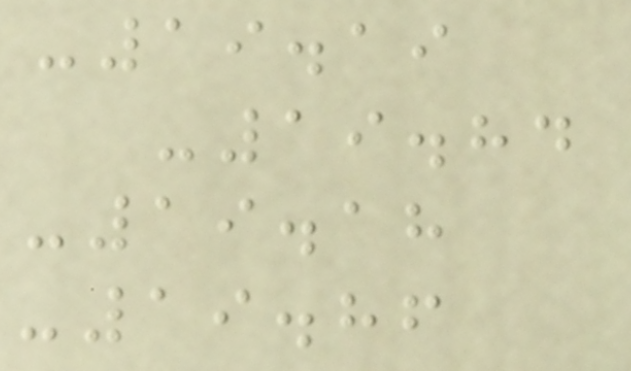-19.19
-19.84
-19.18
-19.86
